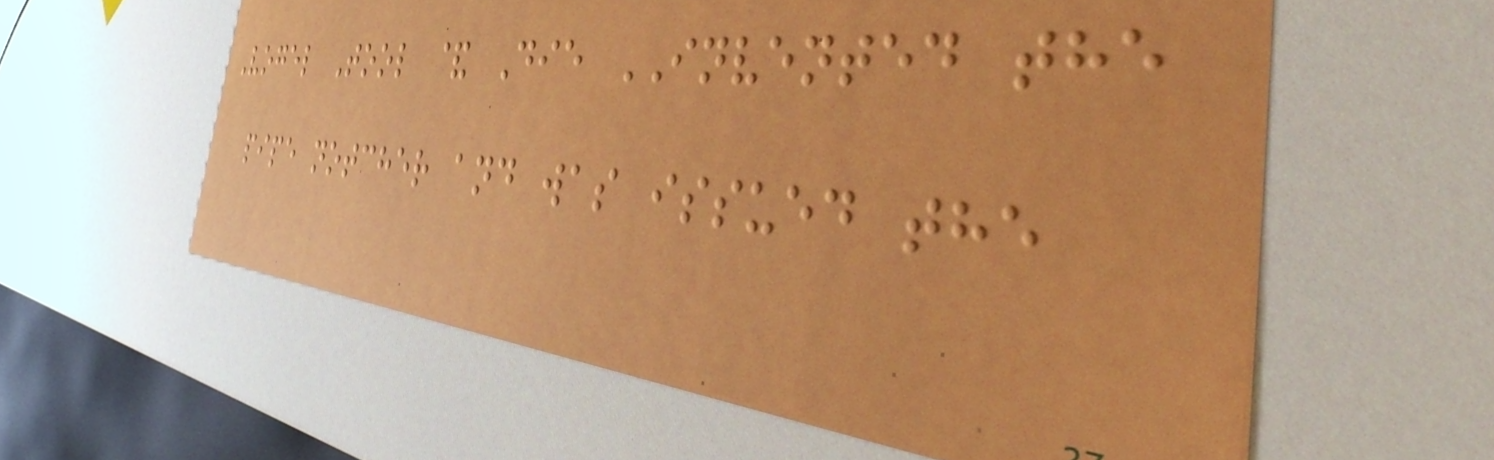Vogel Tool & Die INVENTED the
pipe notcher and was issued the
